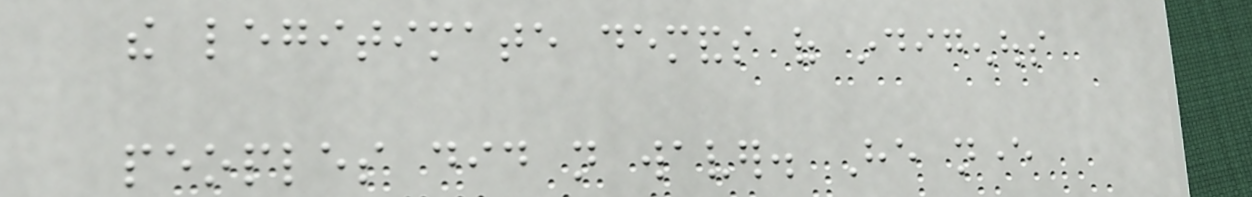the legitimate demands of indigenous
peoples did not waver. He never
